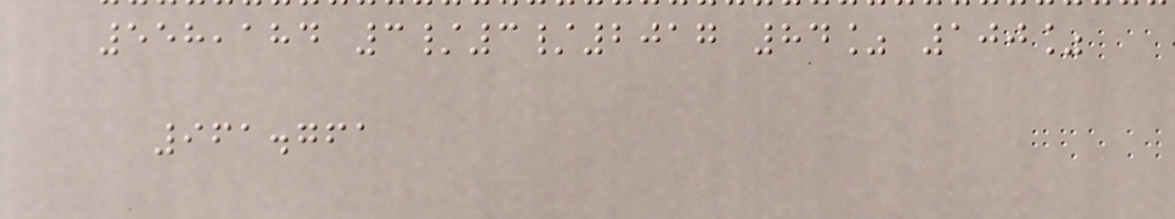558,184 3/3/2017 84% 100%
961.761
